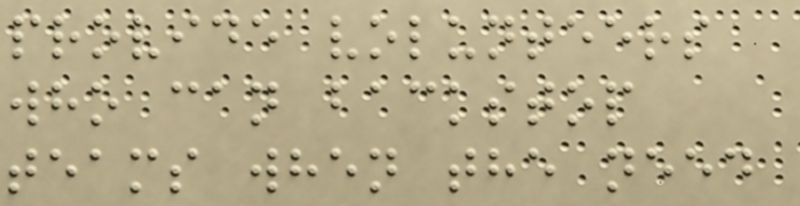provide volunteers
who can backstop
teams when the need
